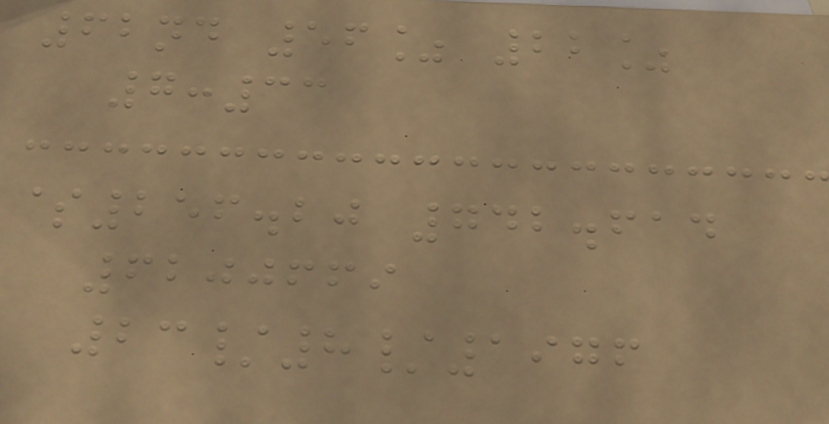62nd 56% 22%
7:33
$256.20 742.614
6200669
23/8/1976
